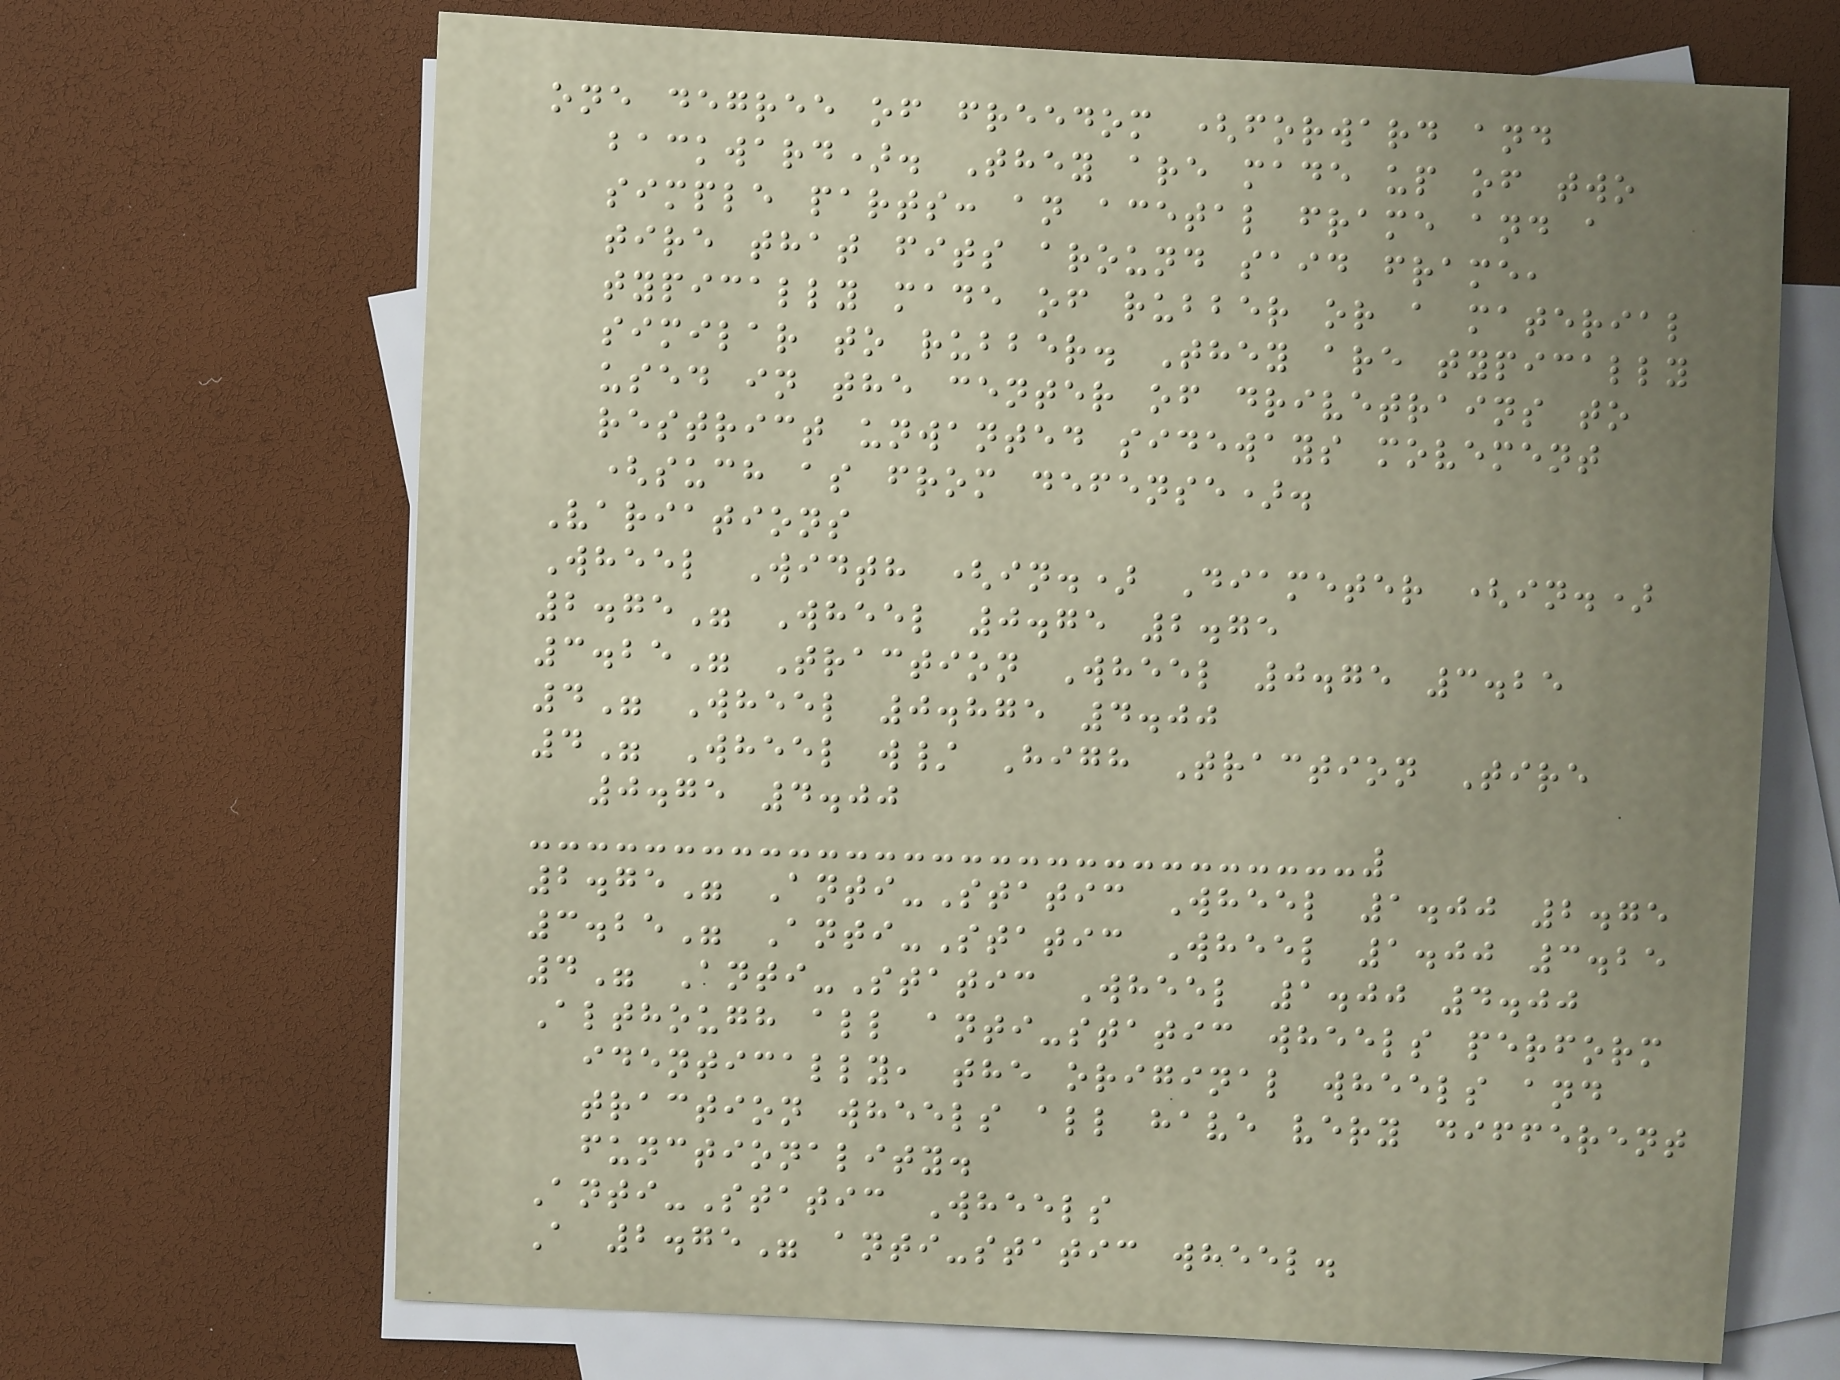one degree of freedom (forward and
backward). They are made up of two
simple parts: an acetal frame and a
tire that fits around said frame,
typically made of rubber or a material
similar to rubber. They are typically
used in the center of drivetrains to
restrict unwanted sideways movement
(such as from defense).
Variations
Wheel Width (in.) Diameter (in.)
2.75" Wheel 0.75 2.75
3.25" Traction Wheel 0.75 3.25
4" Wheel 0.875 4.00
4" Wheel w/ High Traction Tire
0.75 4.00
2.75" Anti-Static Wheel 1.00 2.75
3.25" Anti-Static Wheel 1.00 3.25
4" Anti-Static Wheel 1.00 4.00
Although all anti-static wheels perform
identically, the original wheels and
traction wheels all have very different
functionality.
Anti-Static Wheels
A 2.75" anti-static wheel.
